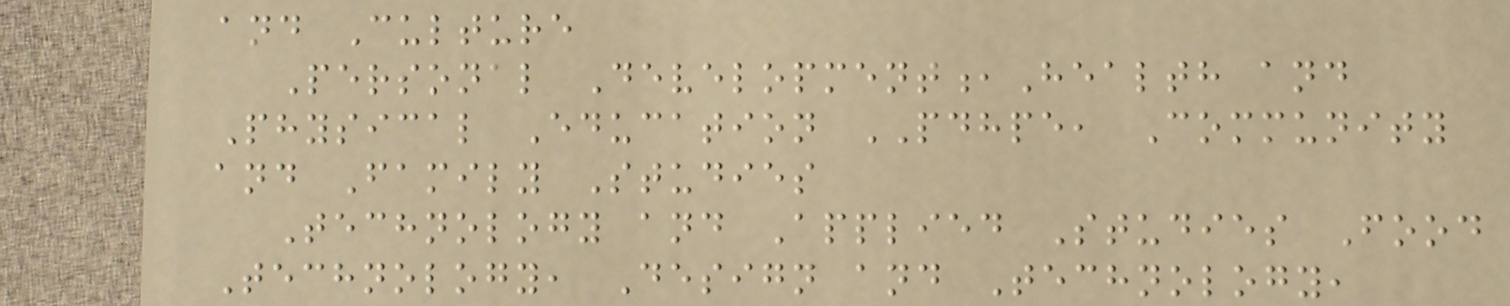and Culture
Personal Development,Health and
Physical Education PDHPE, Community
and Family Studies
Technology and Applied Studies Food
Technology, Design and Technology,
